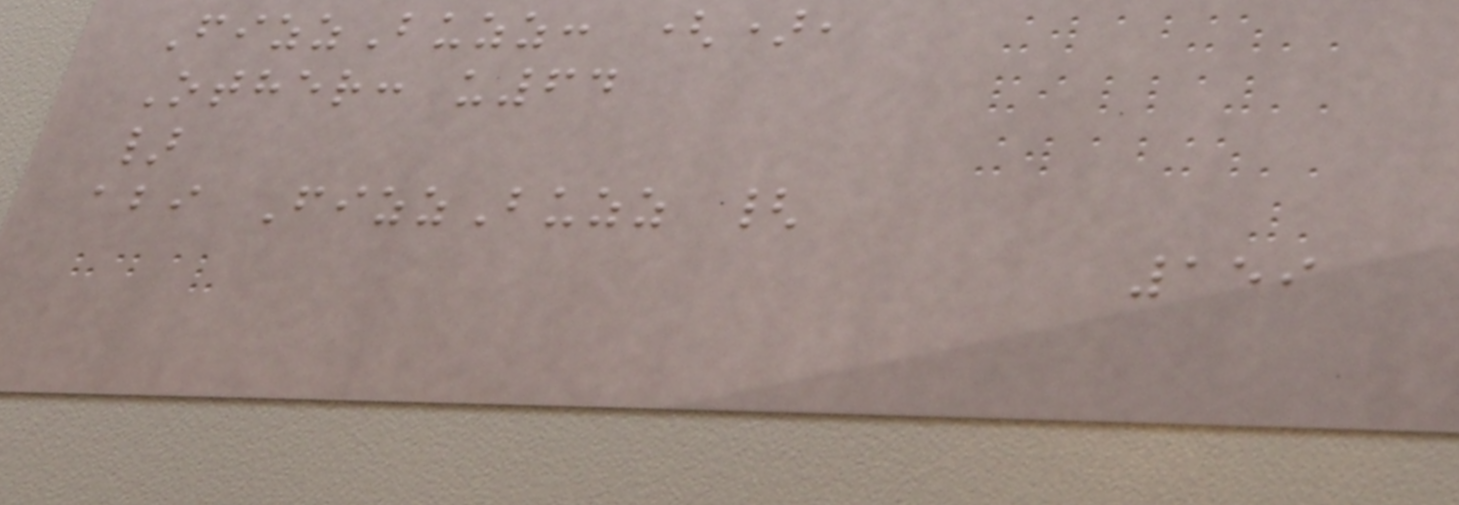FizzBuzz: (),
Other: u64
}
abi FizzBuzz {
159
